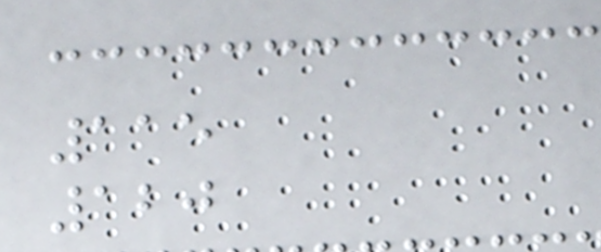115
120
